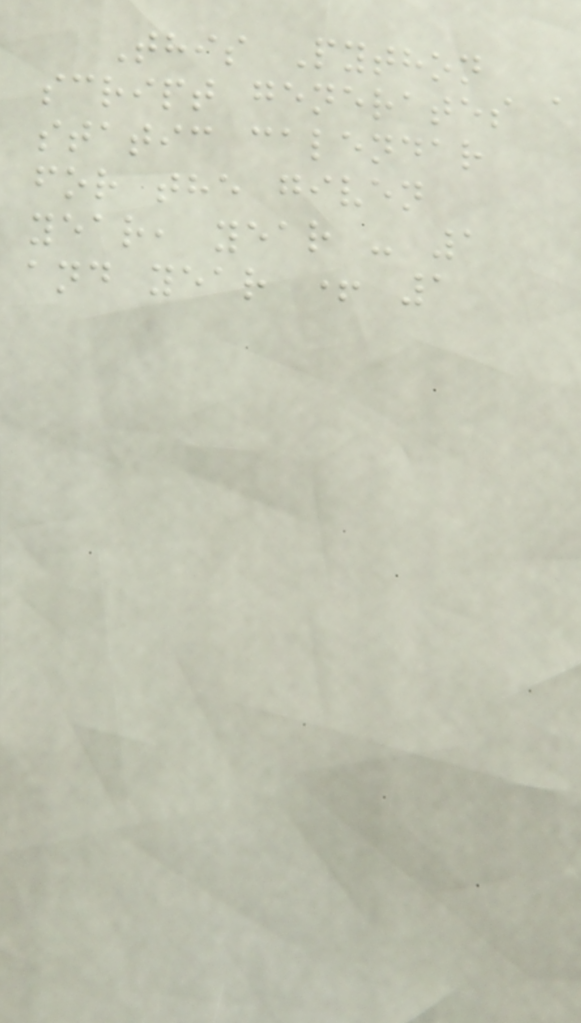This Python
script generates a
static calendar
for the given
year, year - 1
and year + 1
